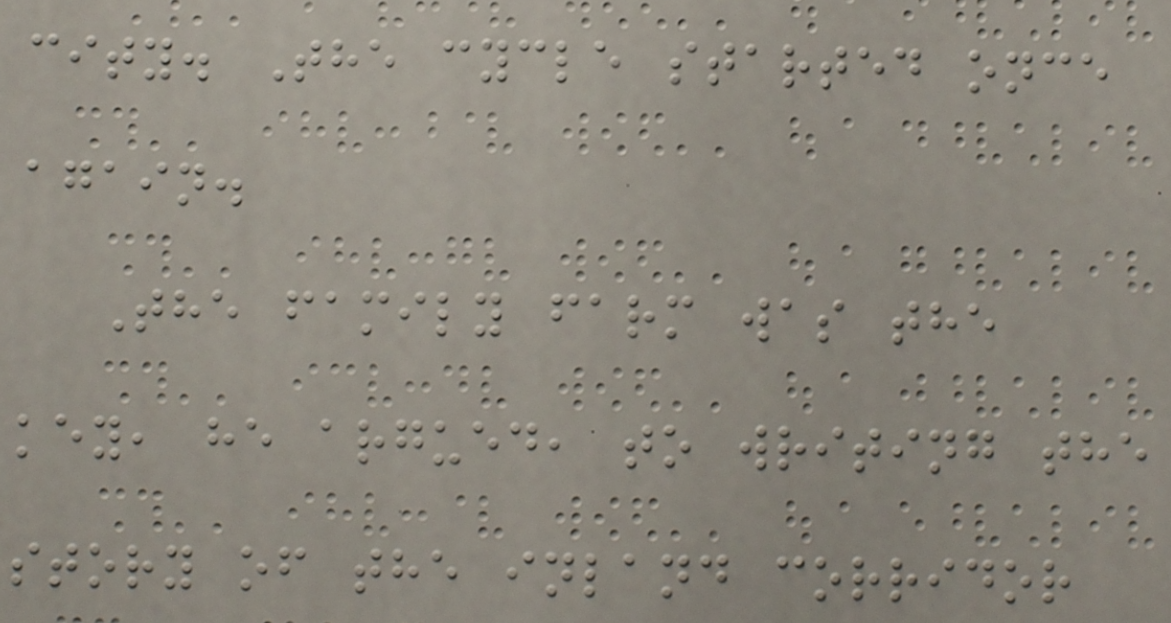city. The cycle started once
again.
The family farm was the
key, he argued, to writing the
story of the inland corridor
